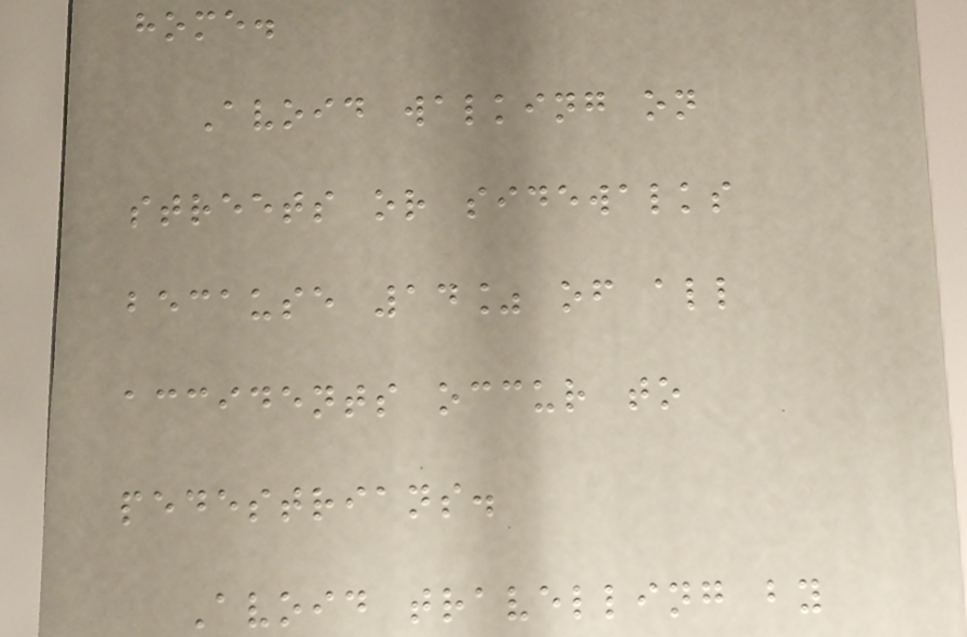home.
Avoid walking on
streets or sidewalks
because 14% of all
accidents occur to
pedestrians.
Avoid travelling by
